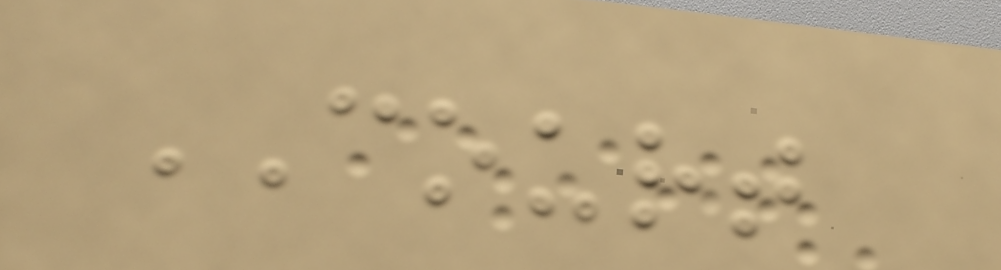COURT
